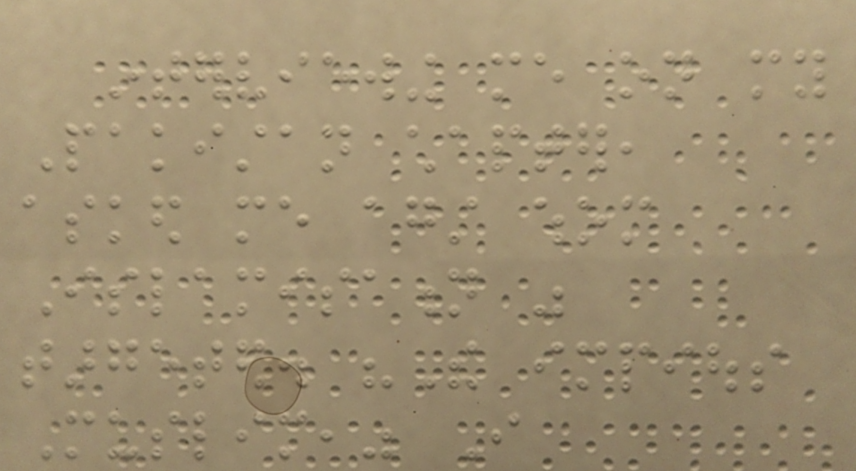interviewing me on my
Pakistan chapter,
asked me against whom
Islamisation was
targeted. "The impious
Muslim," I
